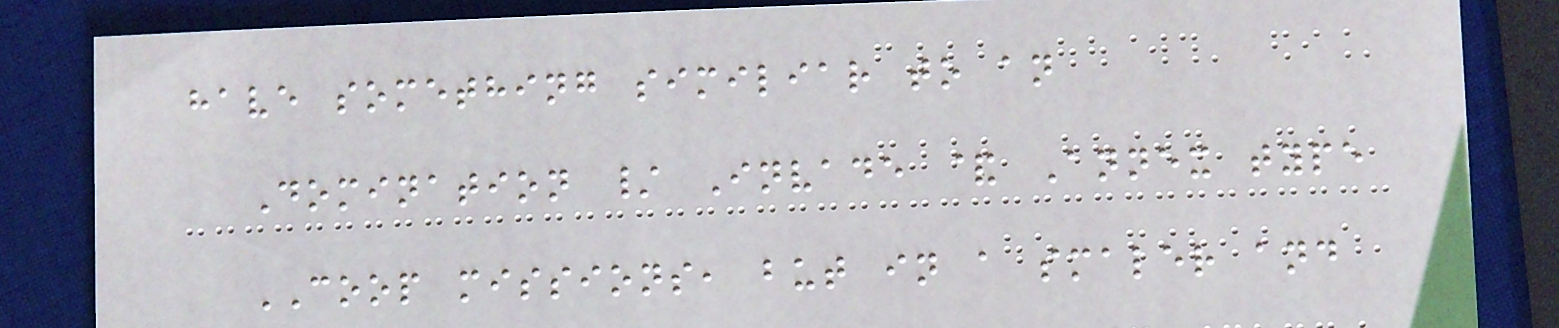have something similiar to an
Domination / Invade & Annex type
COOP missions, but in a smaler and
